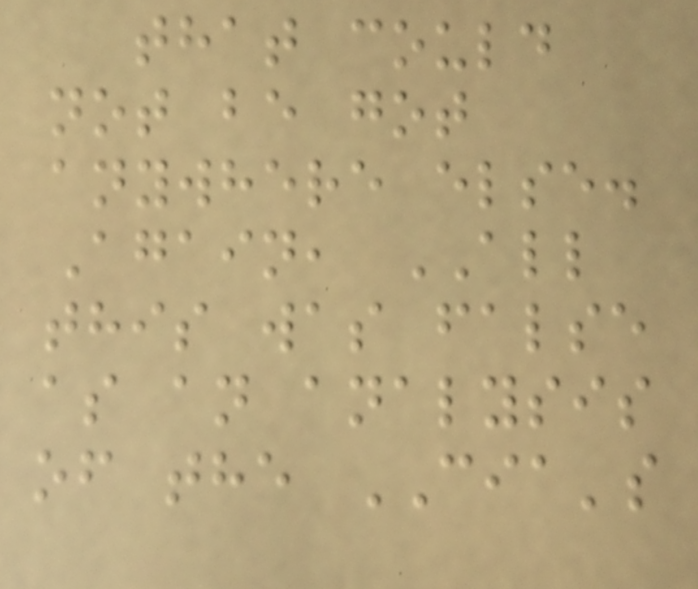that could
not be got
anywhere else.
Again, ALL
this was false
as an analysis
of the CIA's
